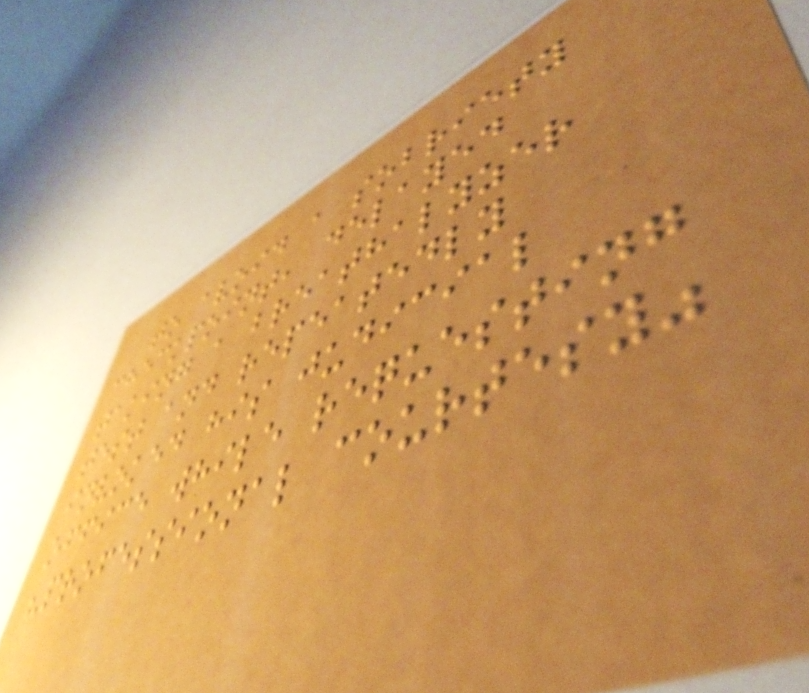to avoid a sobriety
checkpoint, delayed
taking a breathalyzer
test and repeatedly
invoked his judicial
office while requesting
"professional courtesy"
